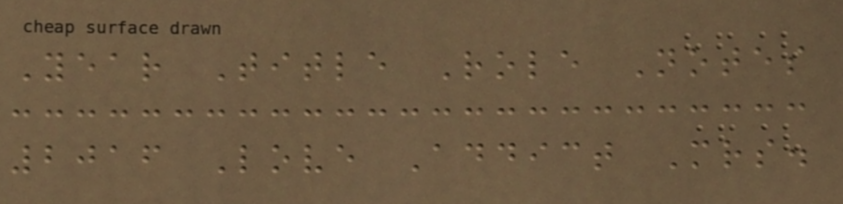Year Title Role Notes
2016 Love Addict Mrs.
